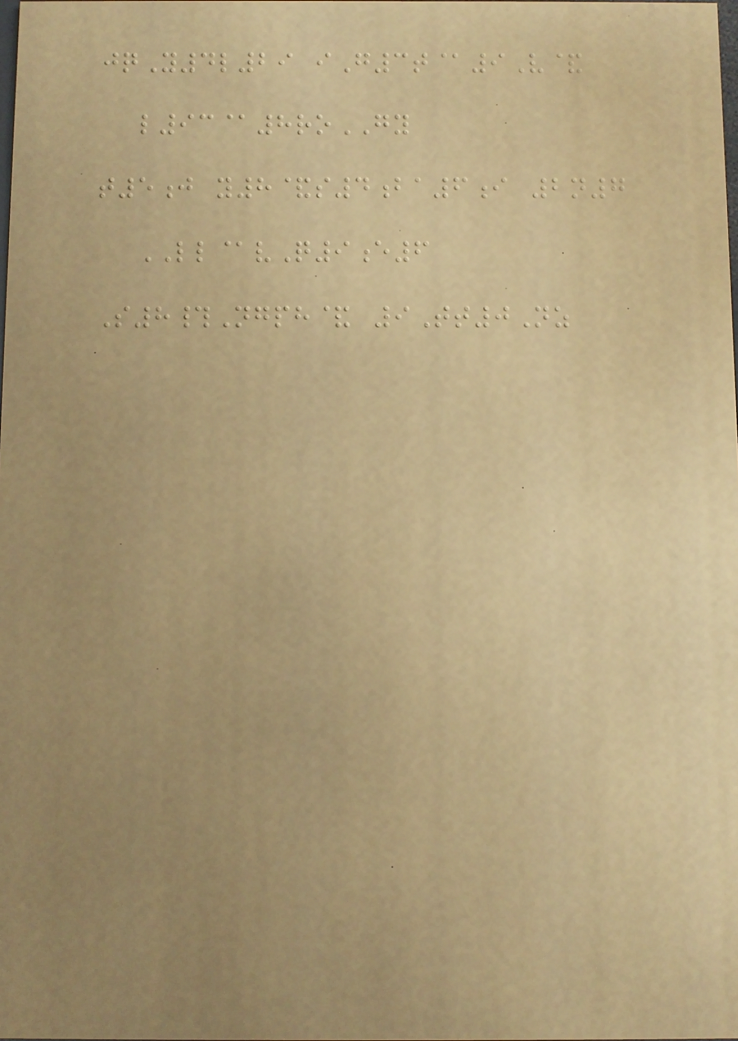jqY4l29 iG3t@9V&
l93@8roGY
t5j y8&s4ba6i 2n7
LL@vQ9e6
S8#Ngph& 9Tt0Nz
